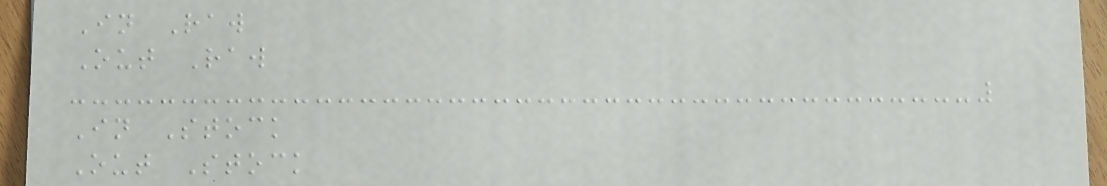In Raw
Out Raw
In Stock
Out Stock
